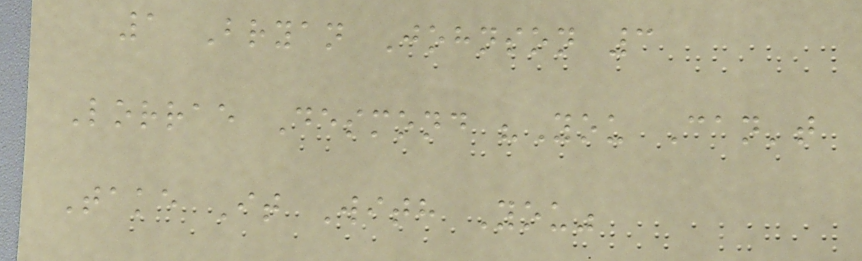1 Bryan Johnson 3
Lorrae Desmond "You Can't
Take It With You"
